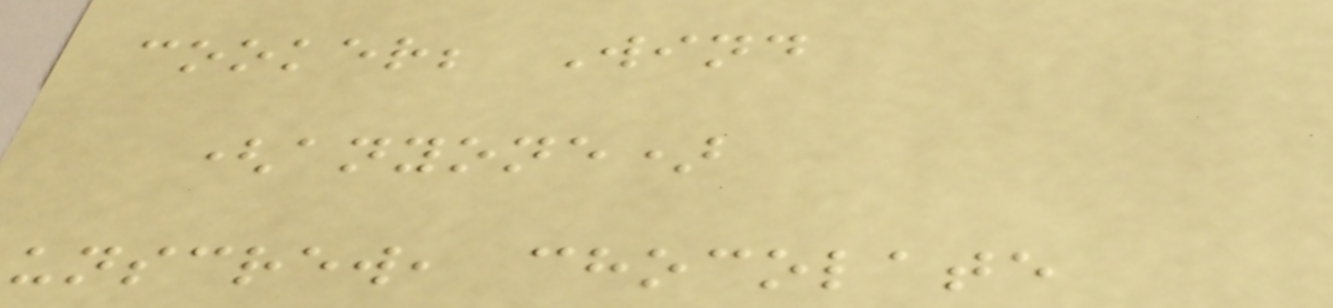cooker; Wind
(anyone)
unscrew, chocolate
